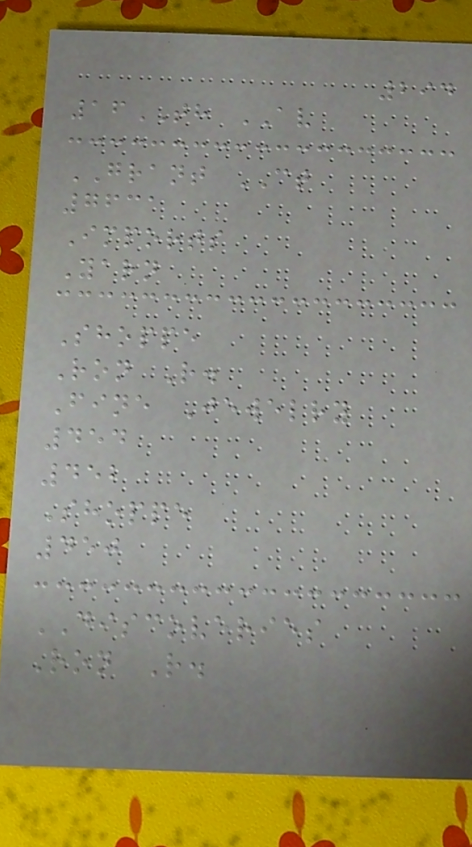294
16TH AV
GRANT CT
7631
Imports
Yarn
Shoppe
Ron R.
Fine Jewelry
454
452
Shoppe
450
DISCOVERIES
Ron R.
